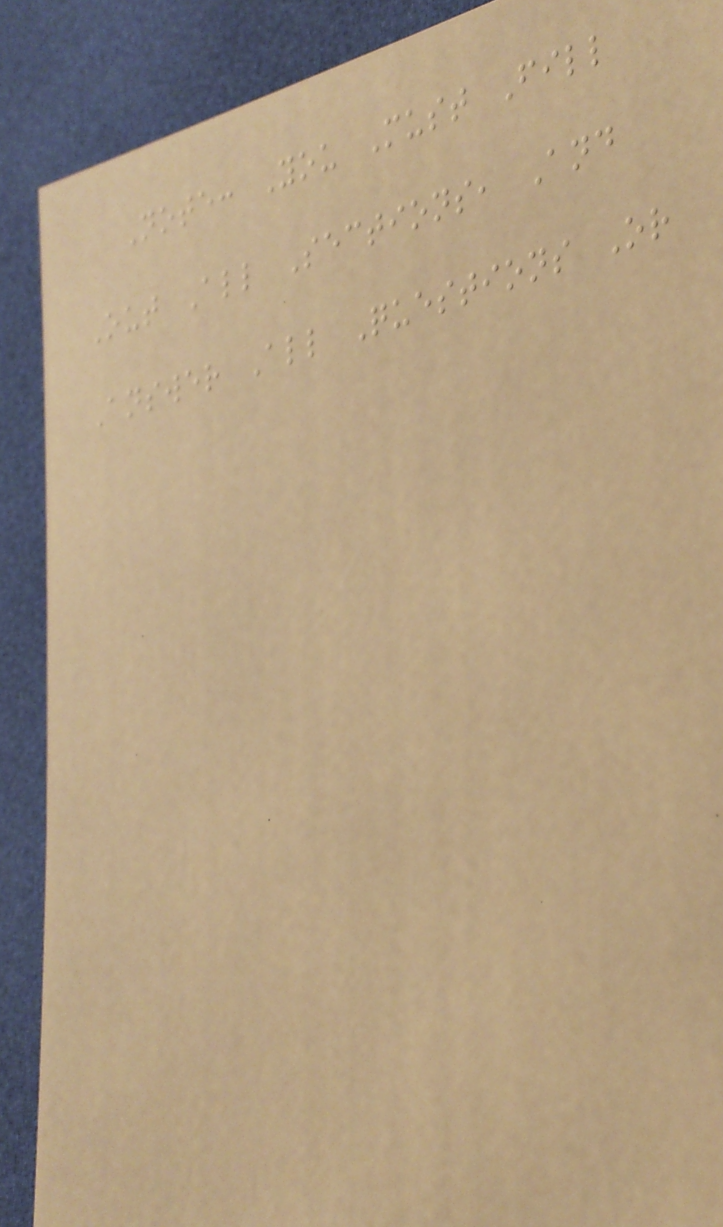Note: You Must Fill
Out All Sections, And
Answer All Questions Or
